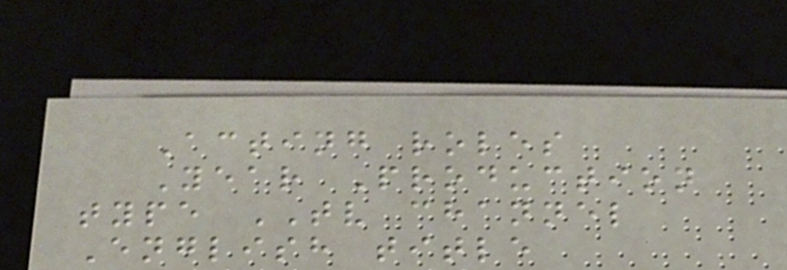Acting roles
Year Production
type TV channel
English title
